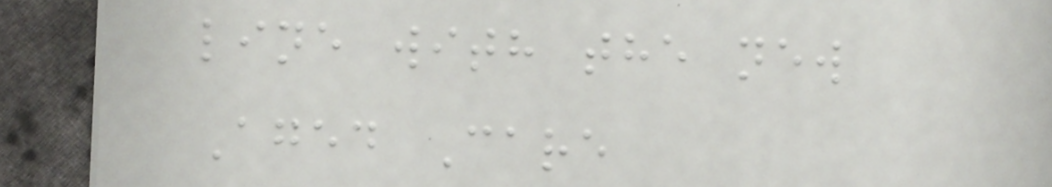line with the new
Aged Care
